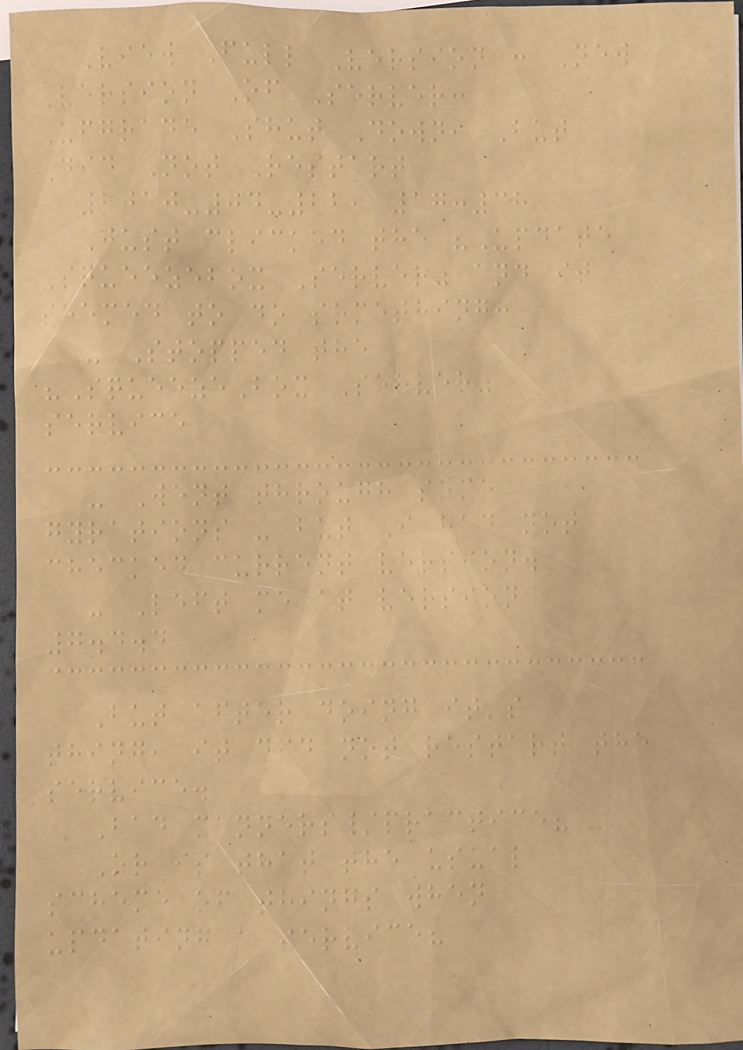View Full Version : New
Version Of Server:
Upgrade Shut Down, But
Did Not Restart
2010-04-22, 17:38
Just clicked the "Update
Squeezebox Server" and it
seemed to do something:
- Stopped the
"SqueezeBox Server"
service
- Went through some
gyrations - but I had not
checked current version.
- Left me at version
7.4.4
But after doing it's
thing, it did not restart the
service.
Bad manners/practice?
Or is that the usual
scheme of things when
updating a service?
